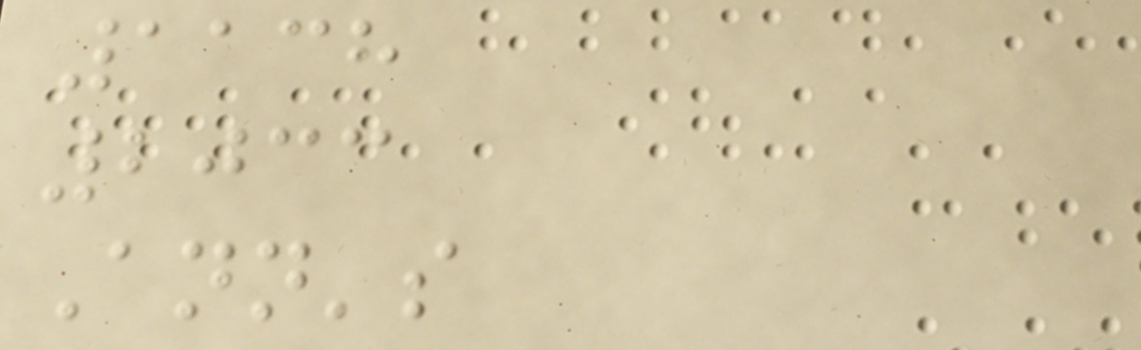1138
2033
Ann's
